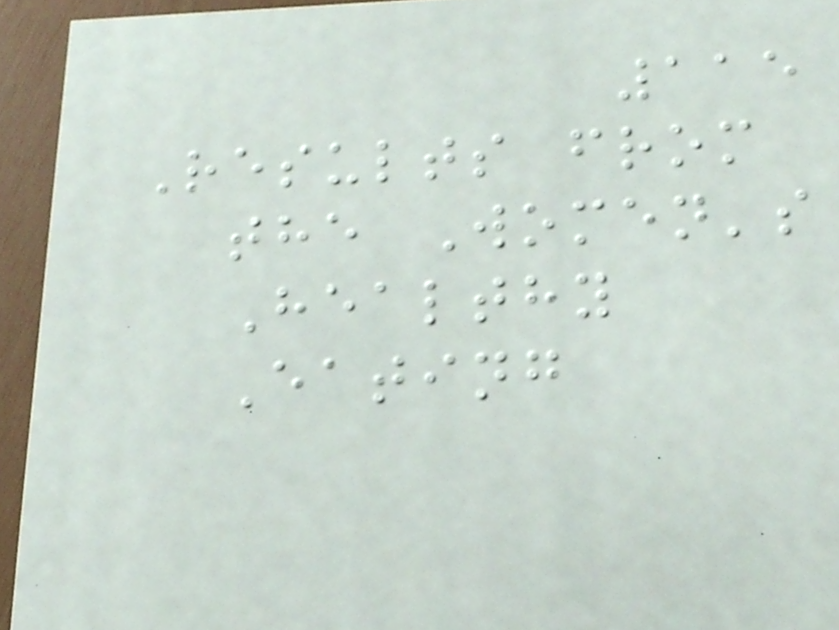115
Results from
the Women's
Healthy
Eating
